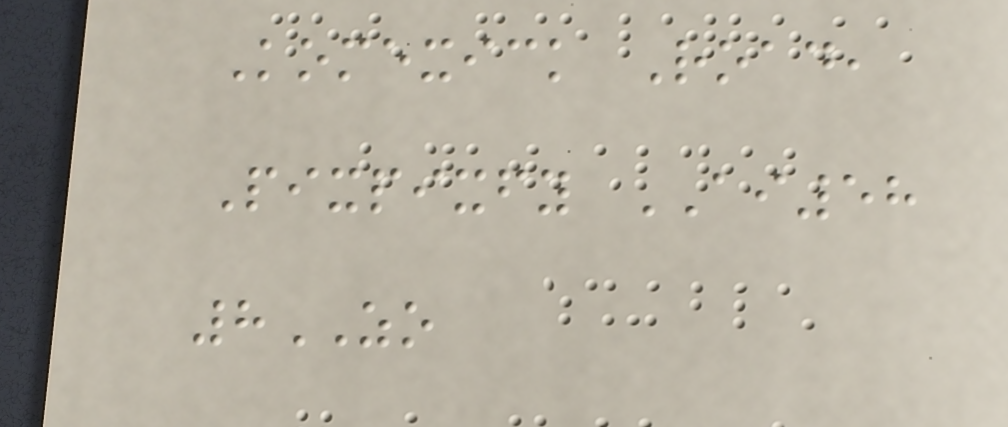Komexick Road,
Pixpixfy AI58
8ZO
